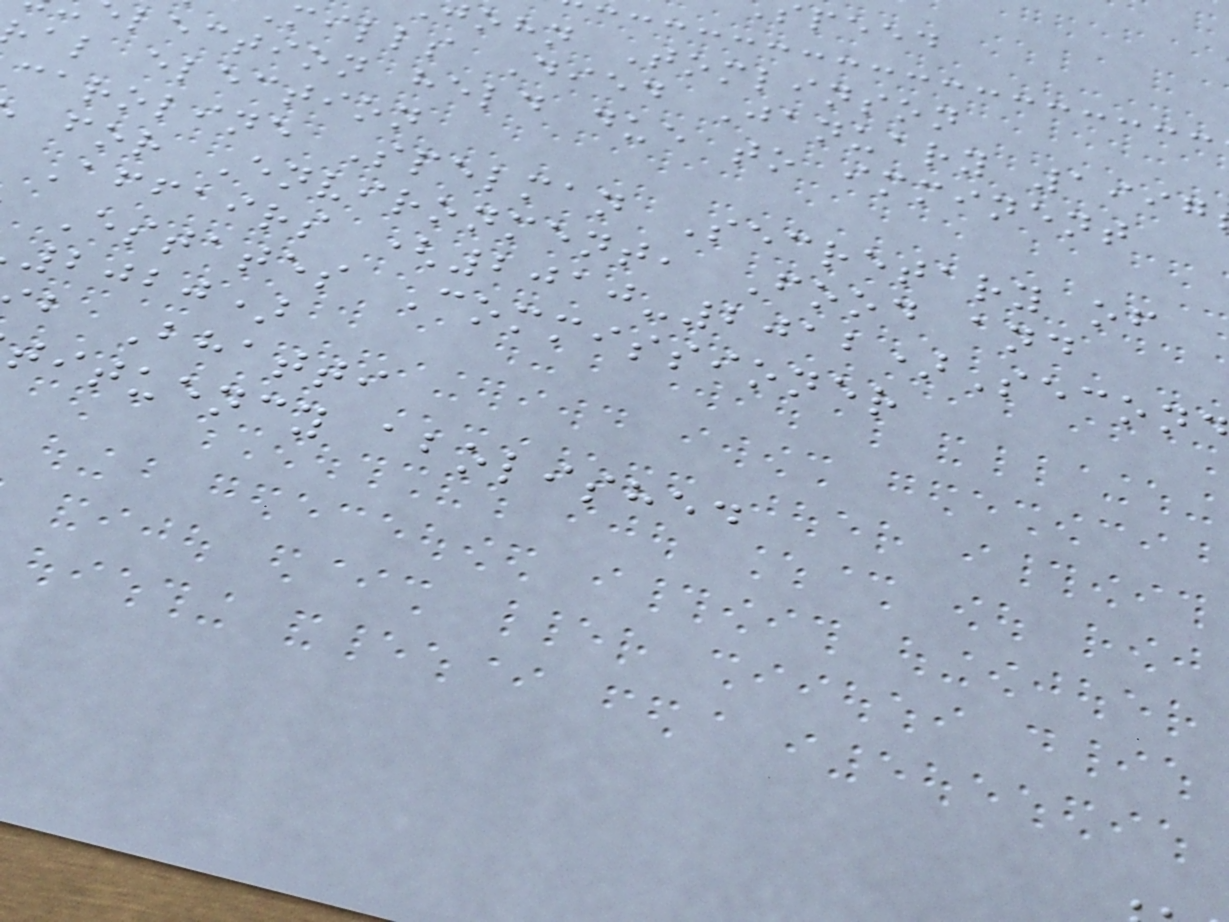ohn Tomlinson
mills Died January 1997
lection held due to imminent
al election
caroline Spelman Secretary of
for Environment, Food and
Affairs (2010-2012)Secon
Estates Commissioner
2020)
b Bhatti
tituency abolished
